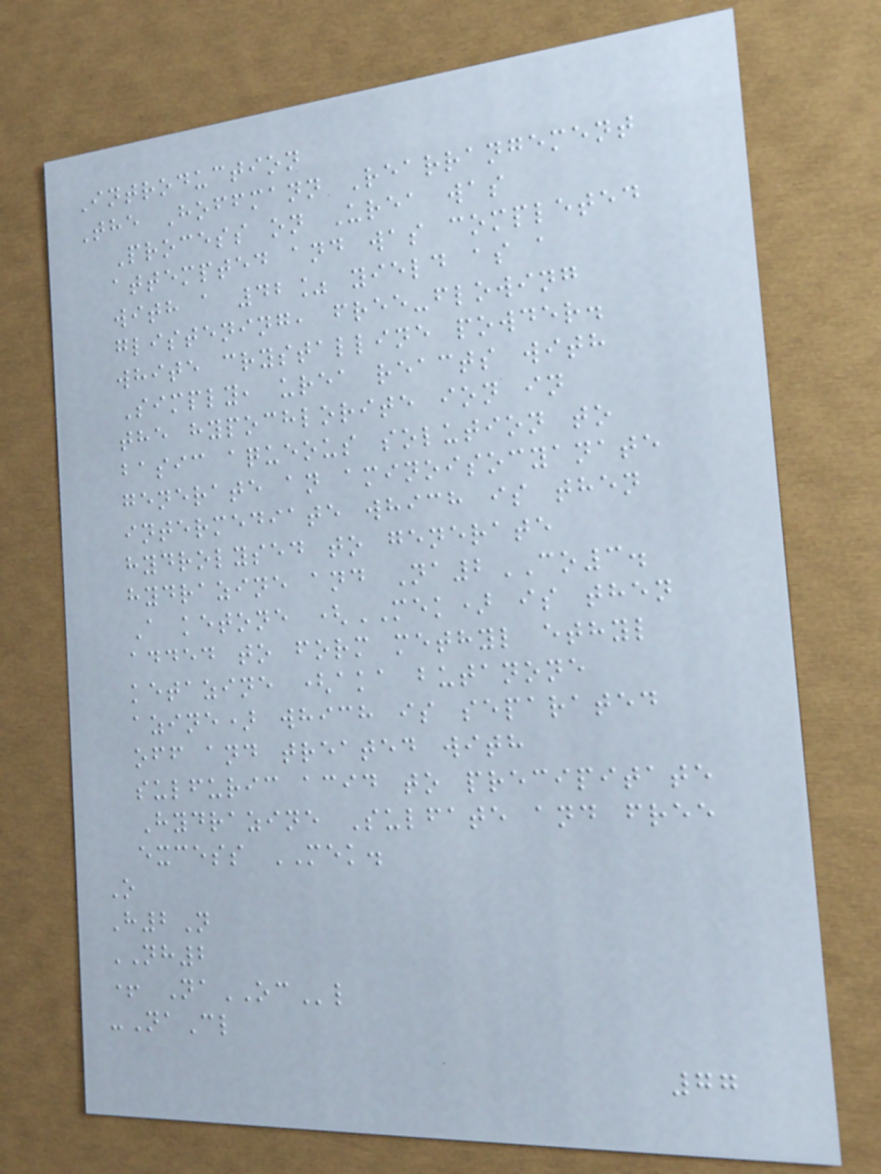Introduction
The Hoffmann Rearrangement
Process on Urea was
attempted and was completed
with a 42% yield as a
glistening, free-flowing
white crystalline powder.
Simply, urea reacts with
the hypochlorite ion in
basic aqueous solution to
generate an aminoisocyanate
intermediate which is then
hydrolysed to generate
hydrazine and Na2CO3.
A ketone (MEK) is then
added to form methyl ethyl
ketazine (aka butanone
azine) which is separated
off and treated with
sulfuric acid to precipitate
Hydrazine Sulfate and free
excess MEK.
O
H2N
NH2
+ NaOCl
-NaCl
77
